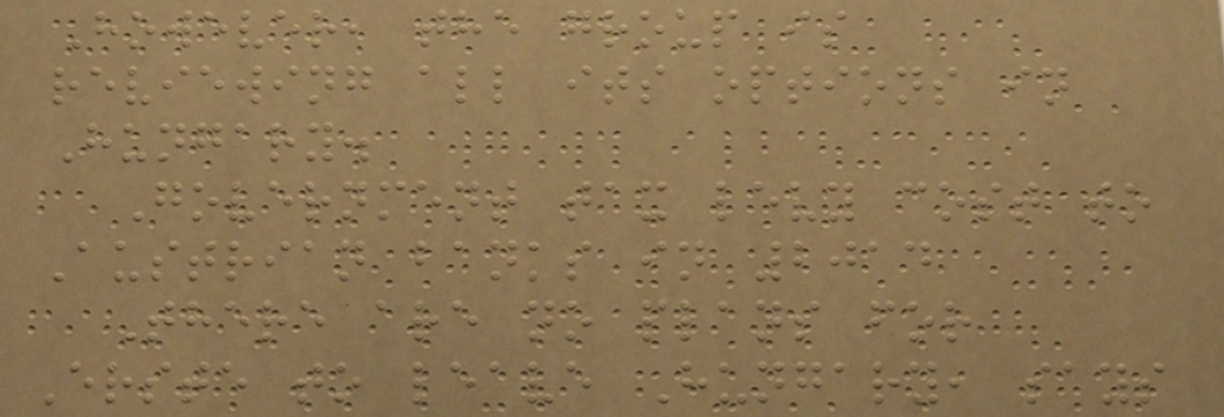However, the group is
reviewing all its options in
Hungary.
Government tax levy cost to
Austrian banks in 2014
There are no plans for
Erste to leave Hungary, says
